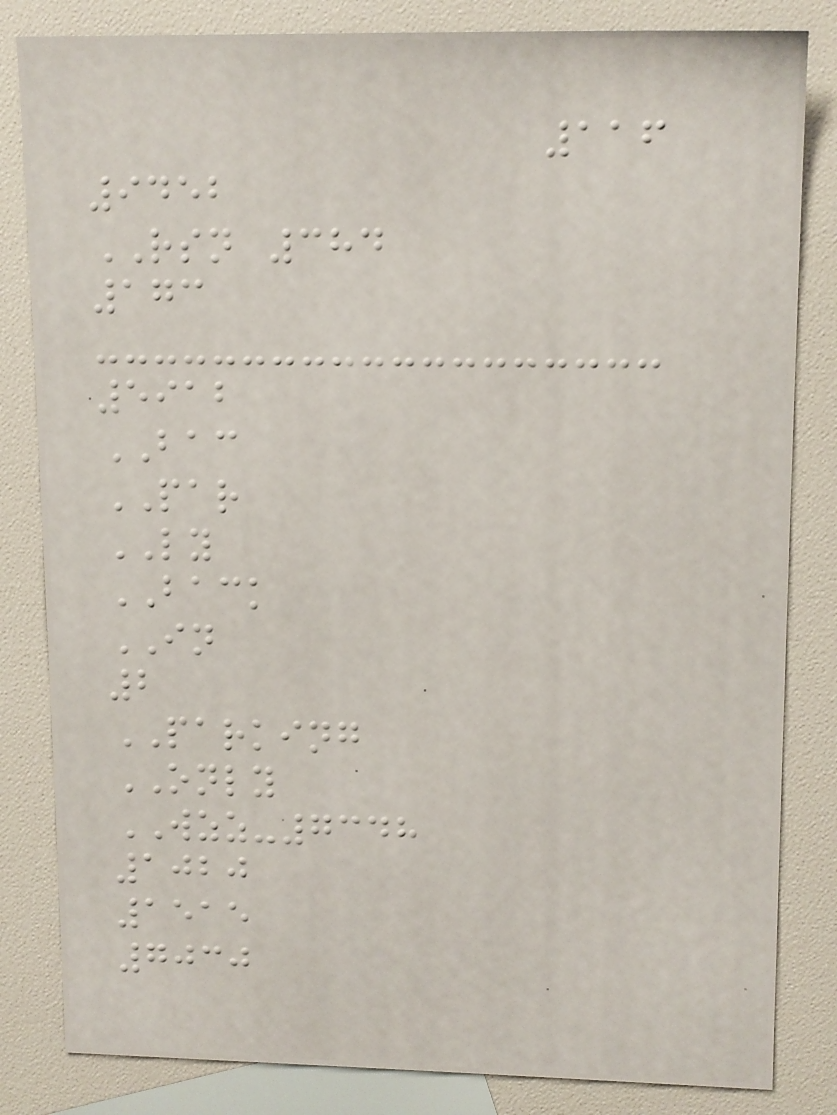116
9452
RSN 384
173
5912
BAC
PAR
LY
BACK
IN
2
PARKING
ONLY
WZZ-7348
1020
1515
7030
